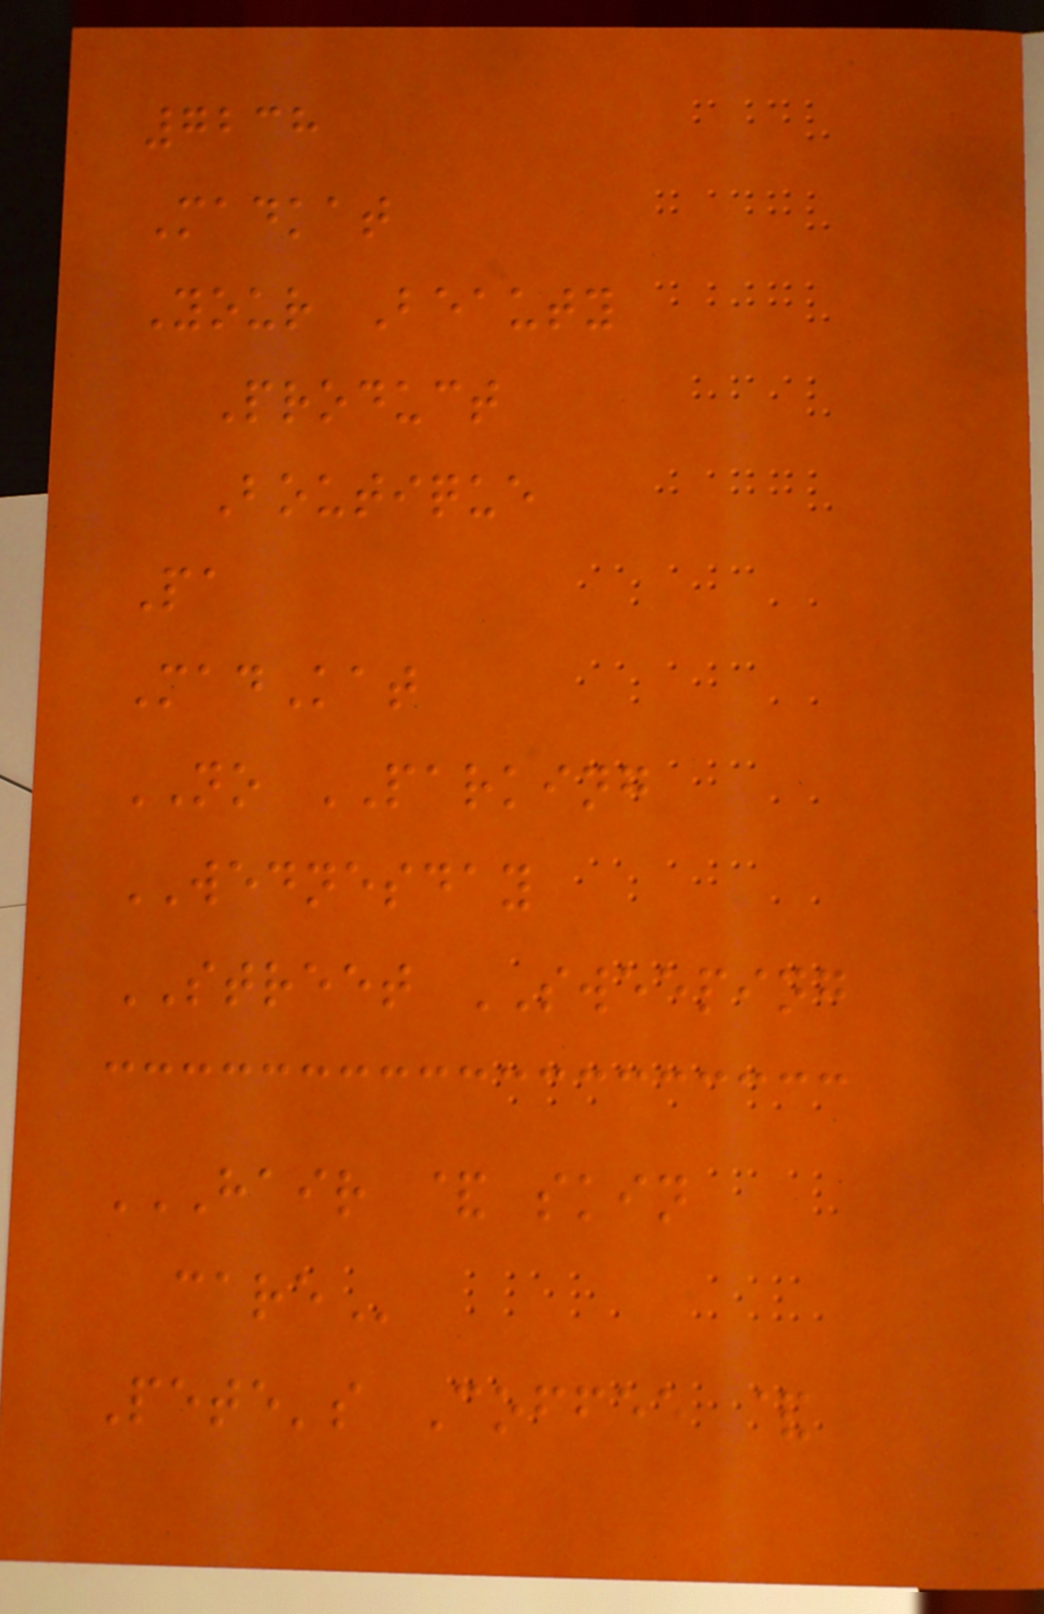7238
Madkat
Your Beauty
Product
Boutique
Pa
MadKat
NO PARKING
WEDNESDAY
STREET SWEEPING
HAIR & SKIN
CARE
Pete's Coffee &
